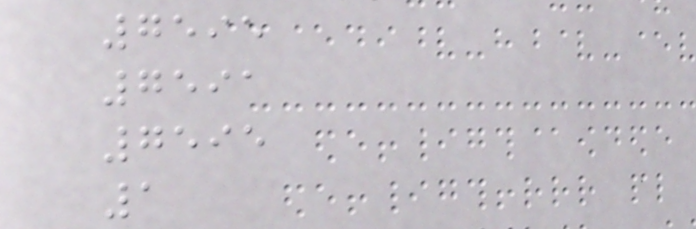7595
7591
7595
1
